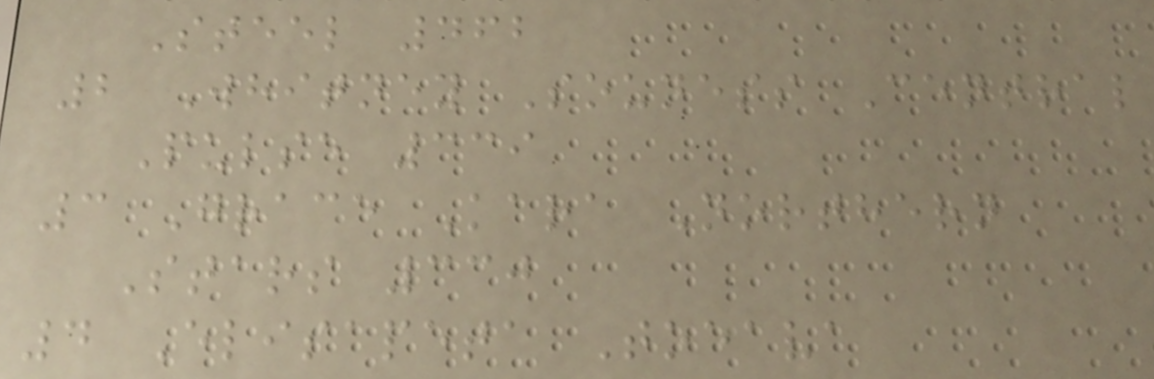Steel 462
2 Whitney Souness Central
Pulse 339
3 Grace Kara Northern
Stars 330
4 Elisapeta Toeava
